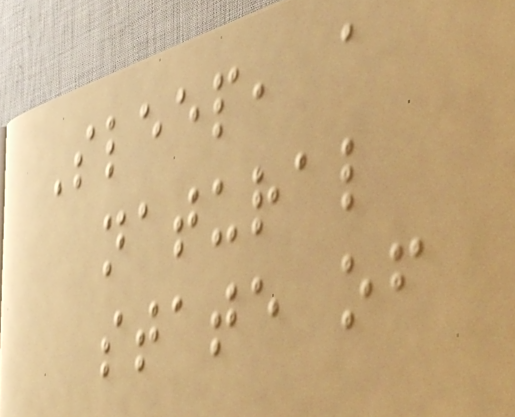Sleep, a
natural
state of
